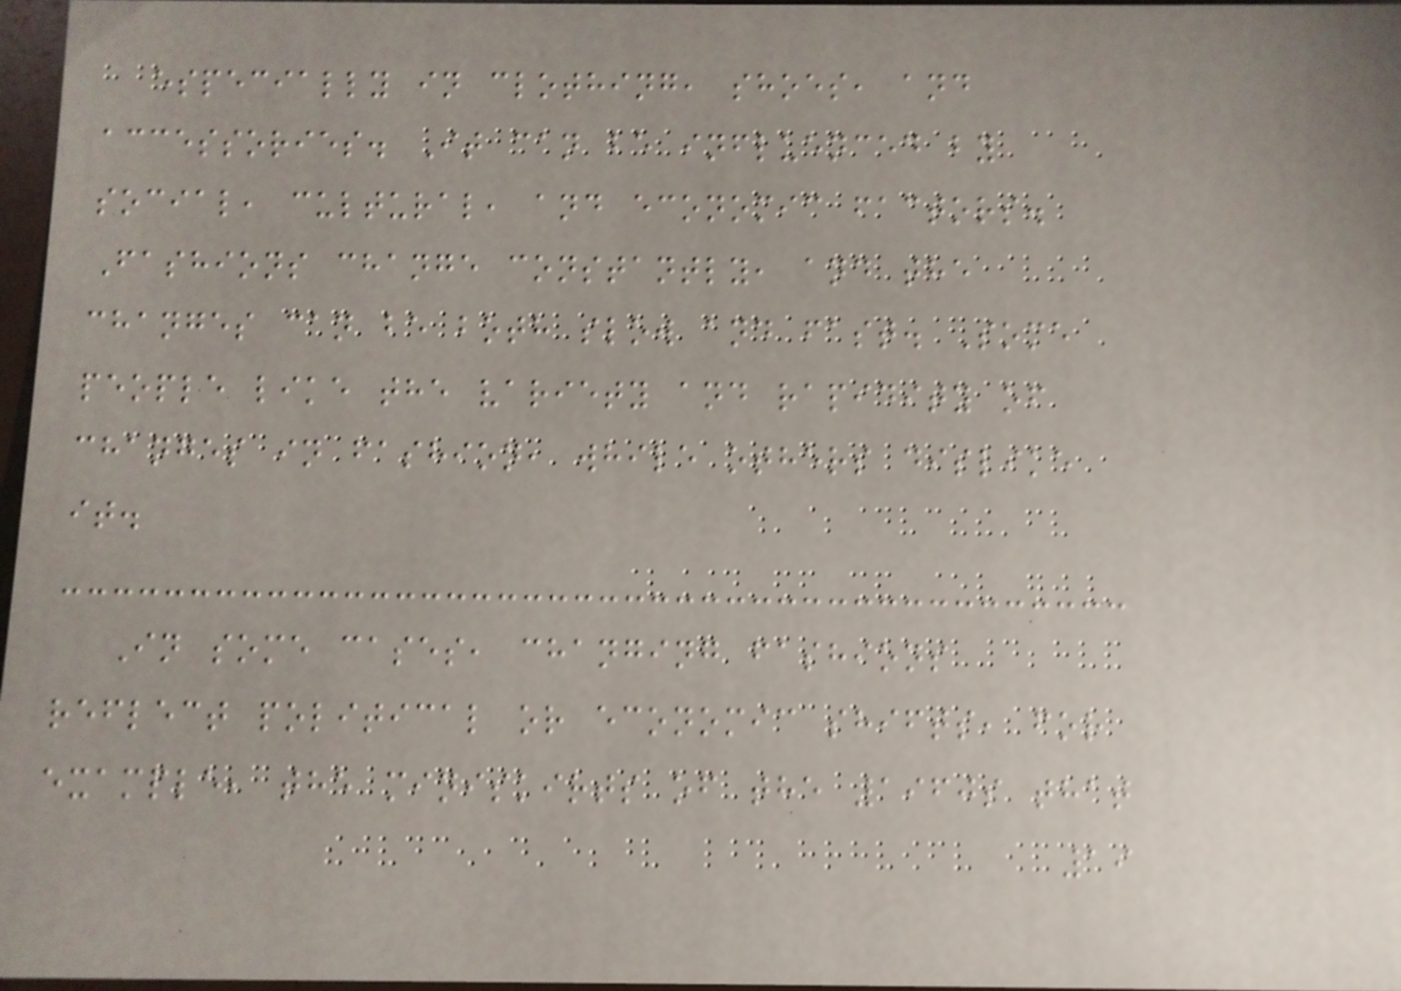especially in clothing, shoes, and
accessories. It can be influenced by
social, cultural, and economic factors.
Fashions change constantly, and the
changes can be both slow and fast. Some
people like the variety and rapidity of
changes in fashion, while others dislike
it.
In some cases, changing fashions
reflect political or economic shifts, for
example, the miniskirts of the 1960s that
19
